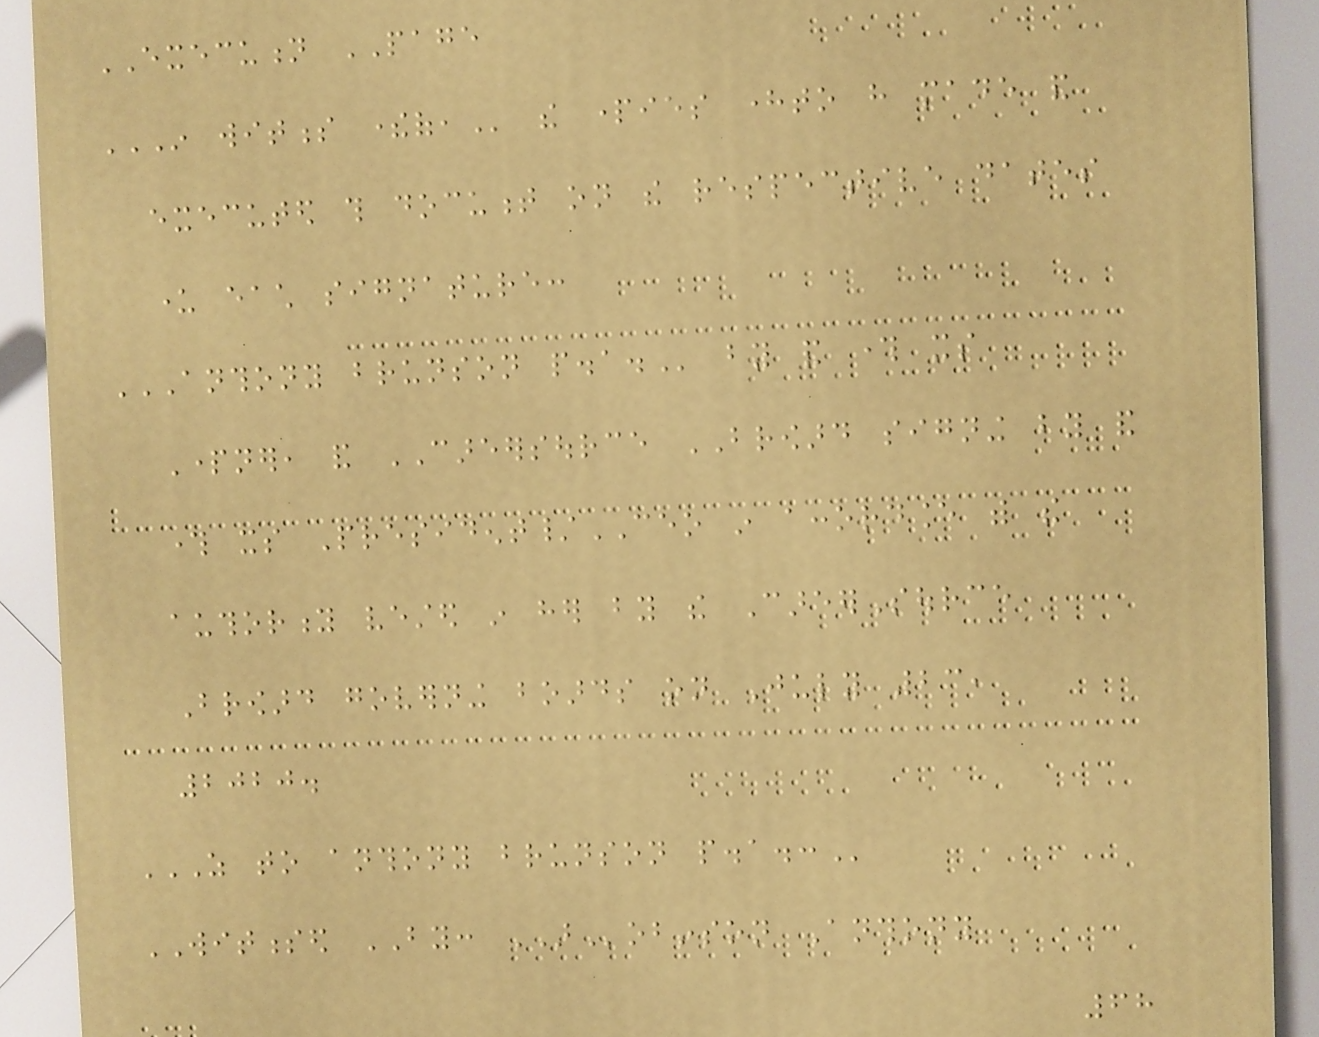EXECUTION PAGE
IN WITNESS THEREOF, the parties hereto have made and
executed this document on the respective dates
under each signature:
ANTHONY BRUNSON P.A. by and through its
Partner, and CAREERSOURCE BROWARD signing by and
through its President/CEO in accordance with the
authority vested in her by the CareerSource
Broward governing boards on July 23,
2020.
AS TO ANTHONY BRUNSON P.A.:
WITNESSED BY: ARobinson Anthony
68
